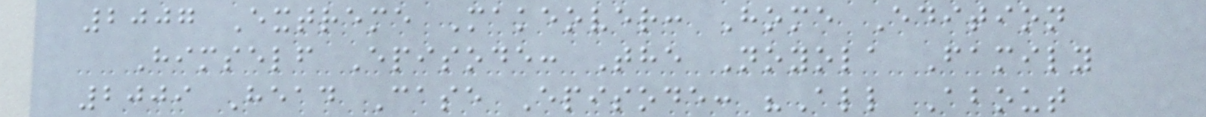2007 Extreme Makeover: Home Edition
Himself Episode: The Noyola Family
2009 Head Case Episode: "All About
